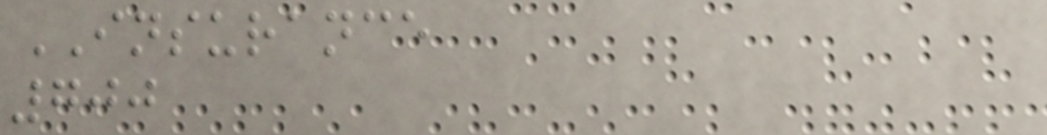INSURANCE
700
